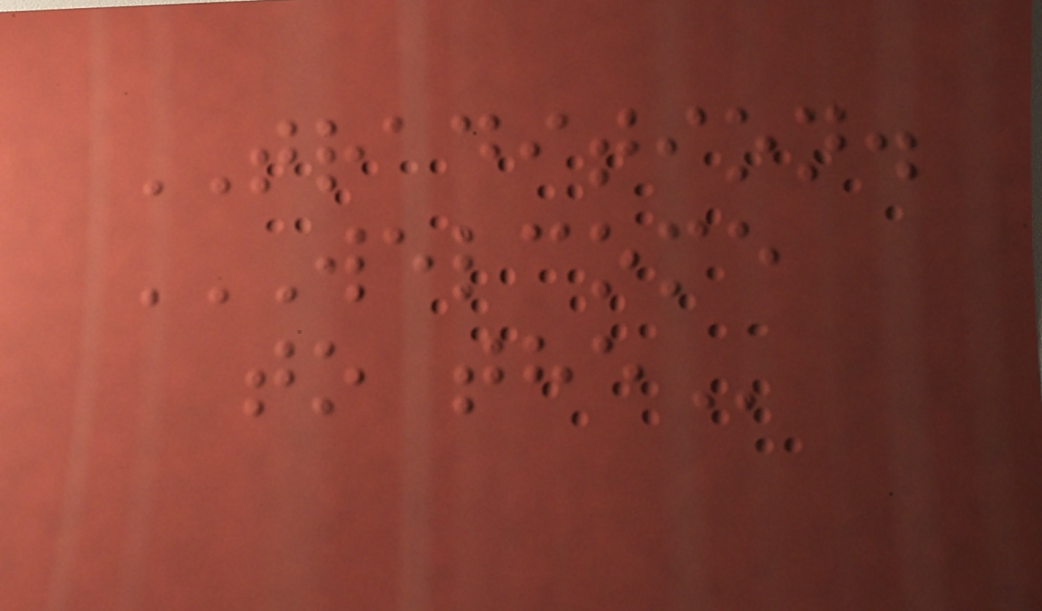TRADITION.
WELCOME
TO THE
